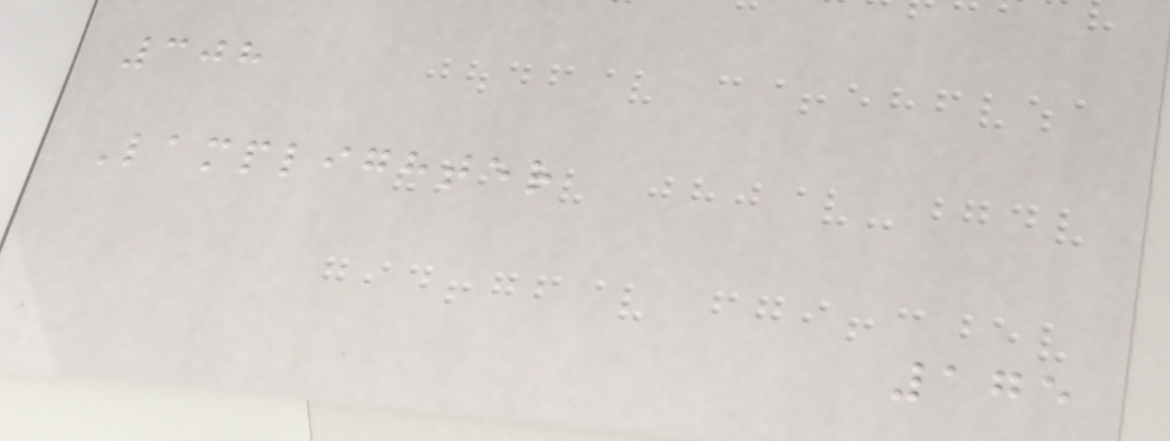308
Lamplighter
175
